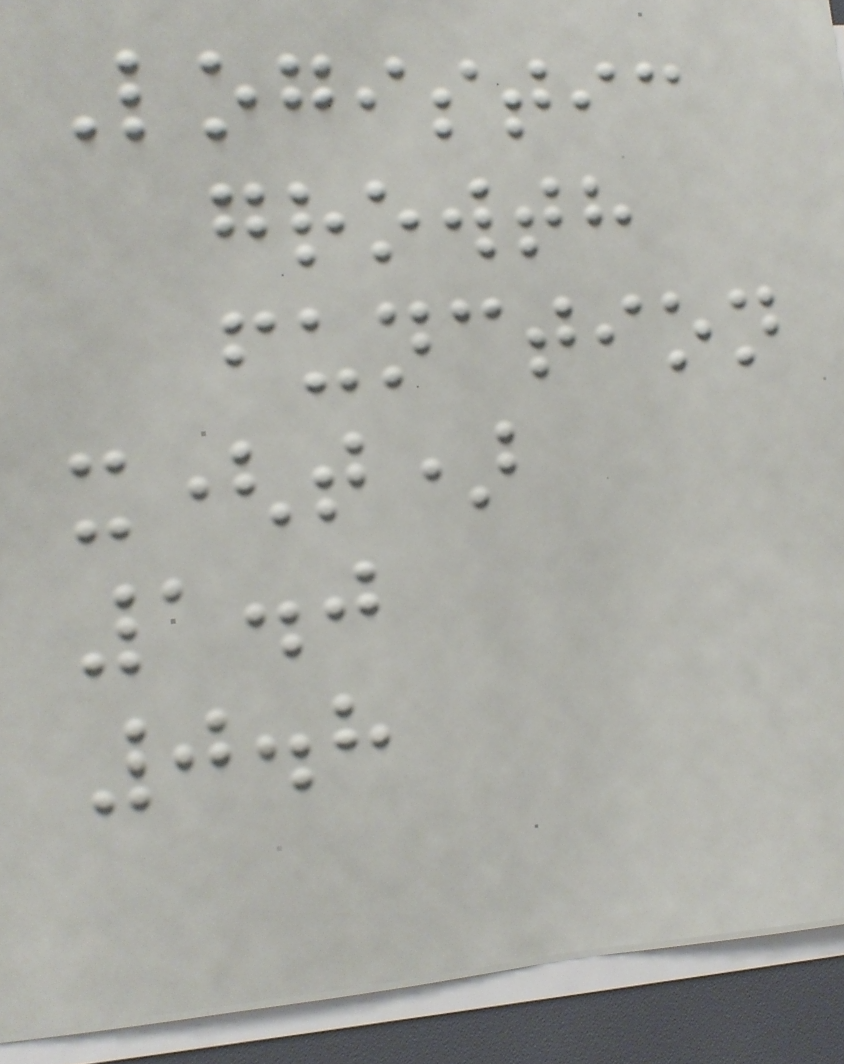Logistic
growth
function
x(t)
1.0
0.8
